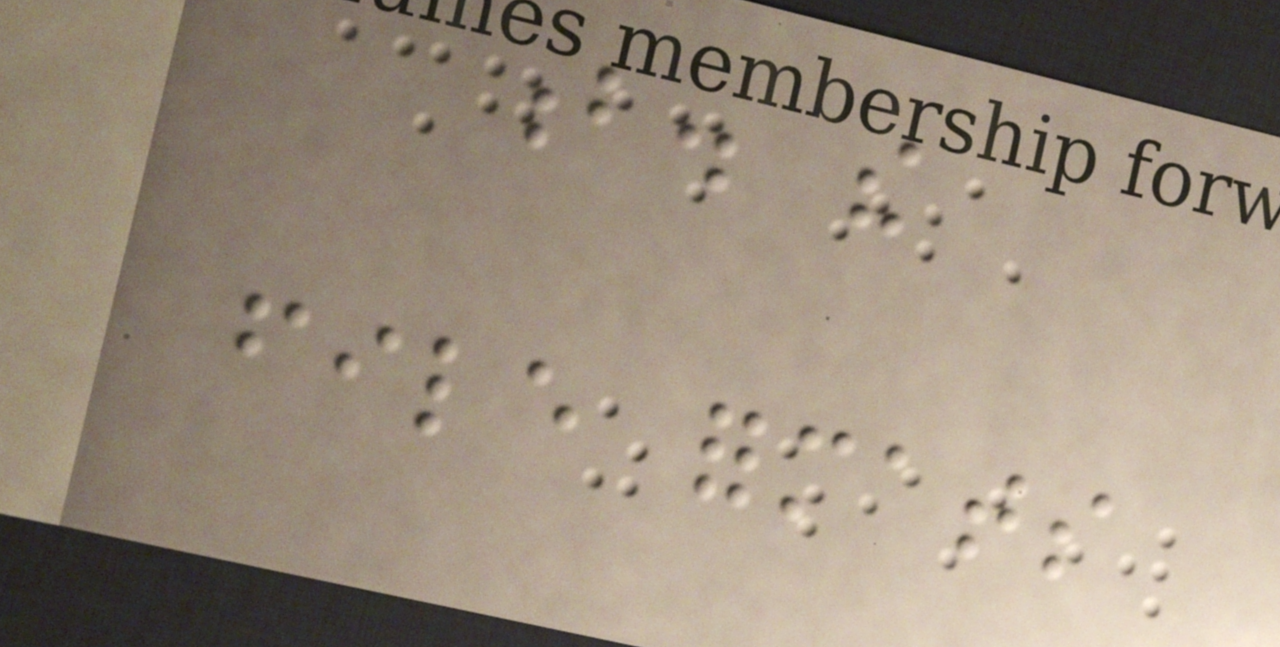b. the
file formats
